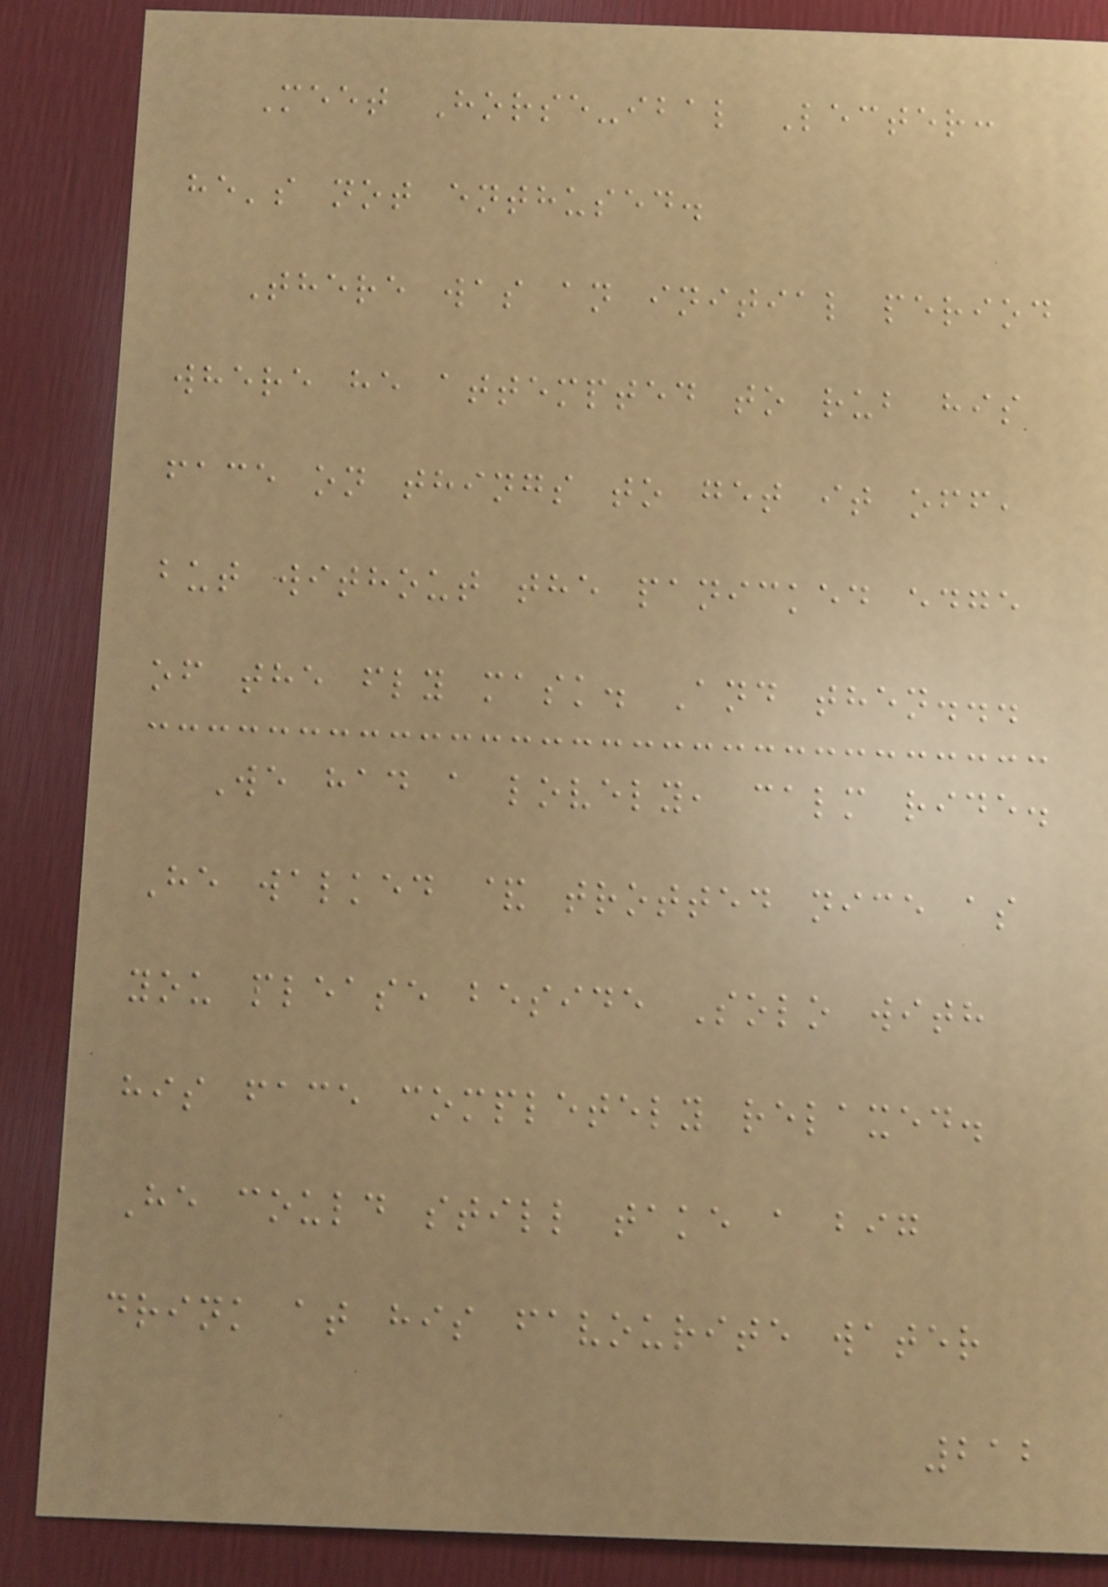Meet Horse-ibal Lecter:
he's not enthused.
There was an initial period
where he attempted to rub his
face on things to get it off,
but without the panicked edge
of the fly mask. And then...
We had a lovely, calm ride.
He walked & trotted nice as
you please beside Solo with
his face completely relaxed.
He could still take a big
drink at his favourite water
212
